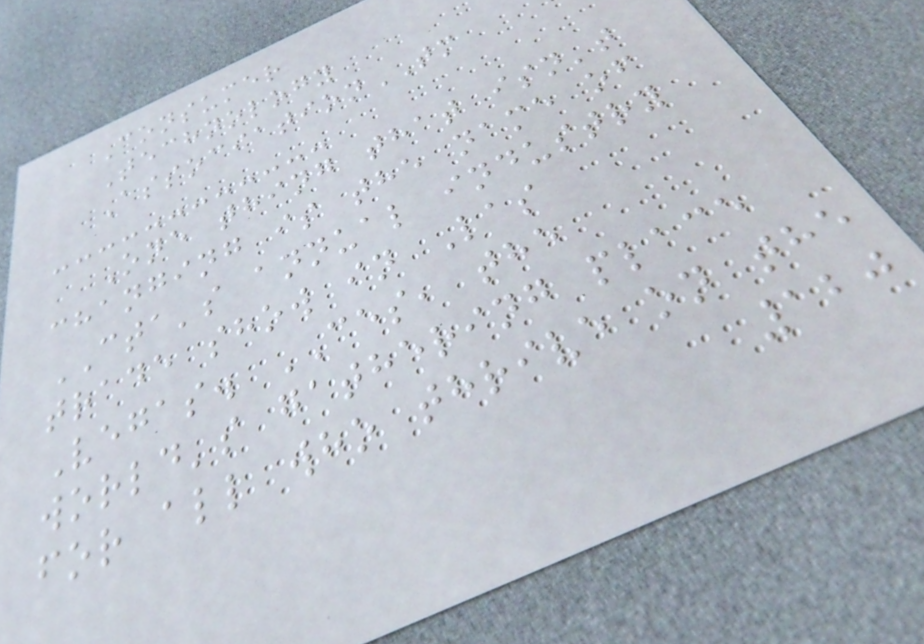Consumer
Technology
AssociationTM
One thing that isn't
changing is the name of
CTA's annual industry
trade show in Las
Vegas. CES, the
world's gathering place
for all who thrive on the
120
